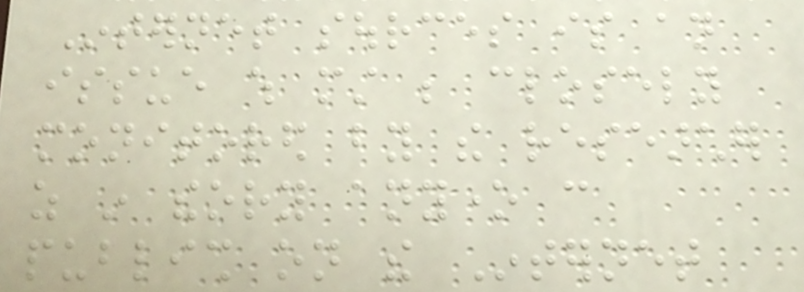Internet sources is an
issue which must be closely
monitored by the researcher
as in theory anyone can
publish on the Internet
